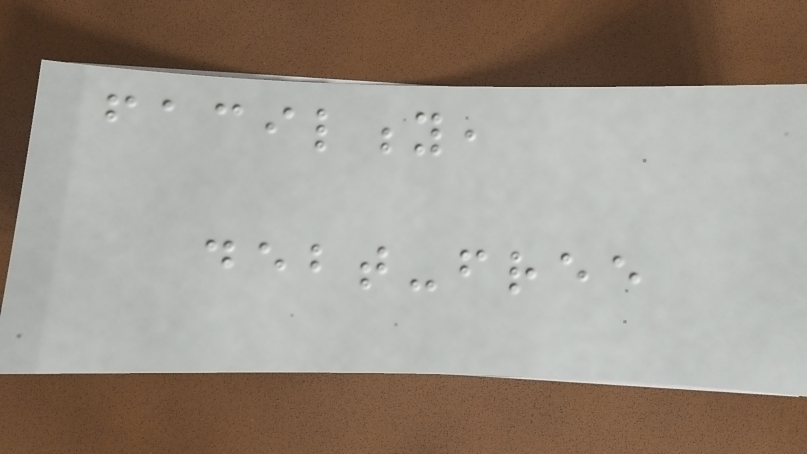facility,
debt-free
